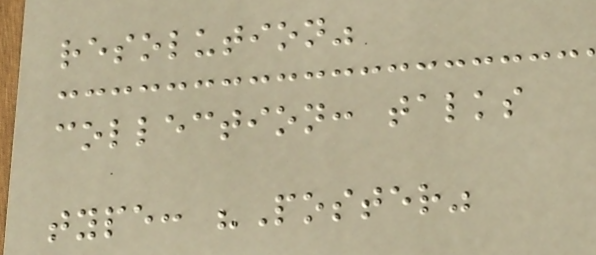resolution"
collection: talks
type: "Poster"
